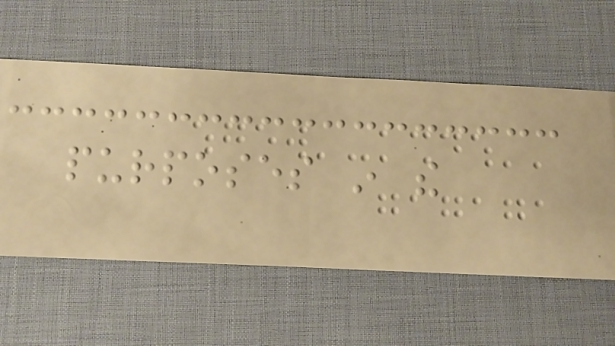purposes in the
